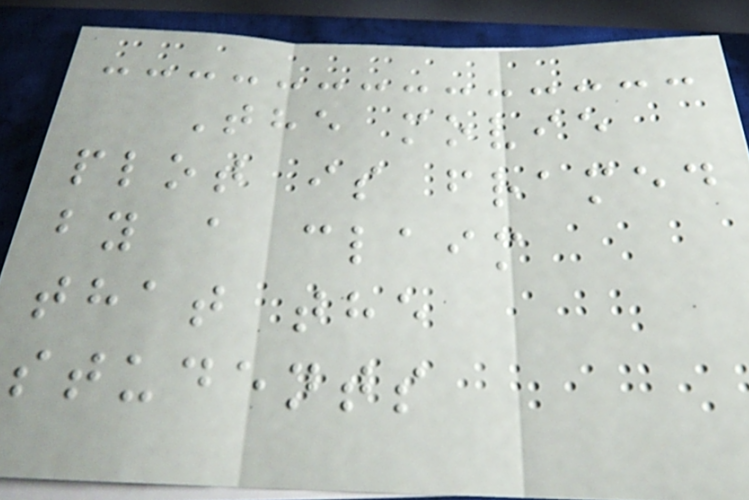The movie
plot is framed
by a claim
that the
students
